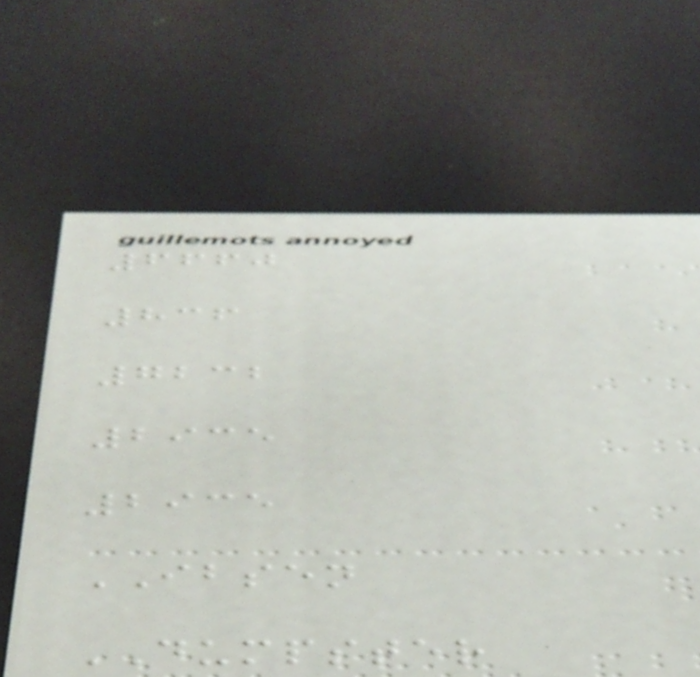6660
836
7232
2935
2935
IBSEN
DUMPSTER
